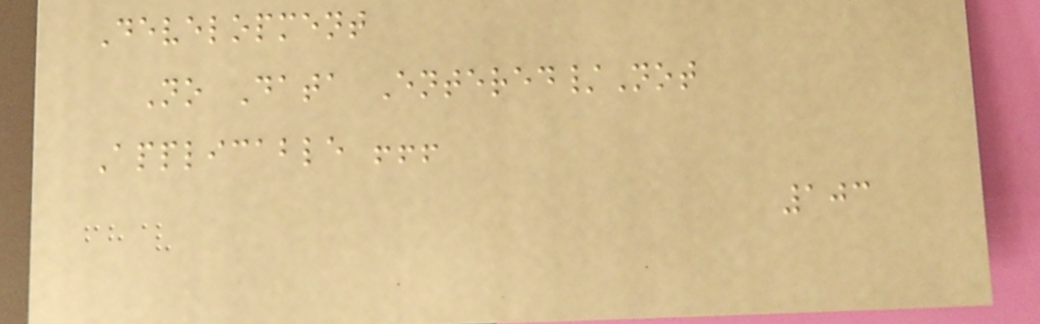Development
No Data Entered/Not
Applicable !!!
103
